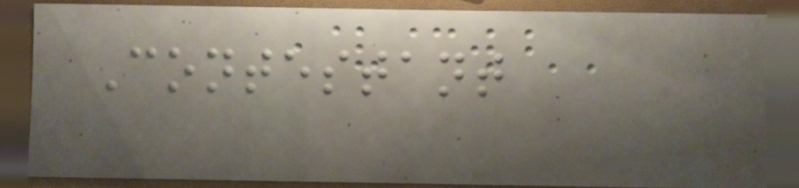Contestant
